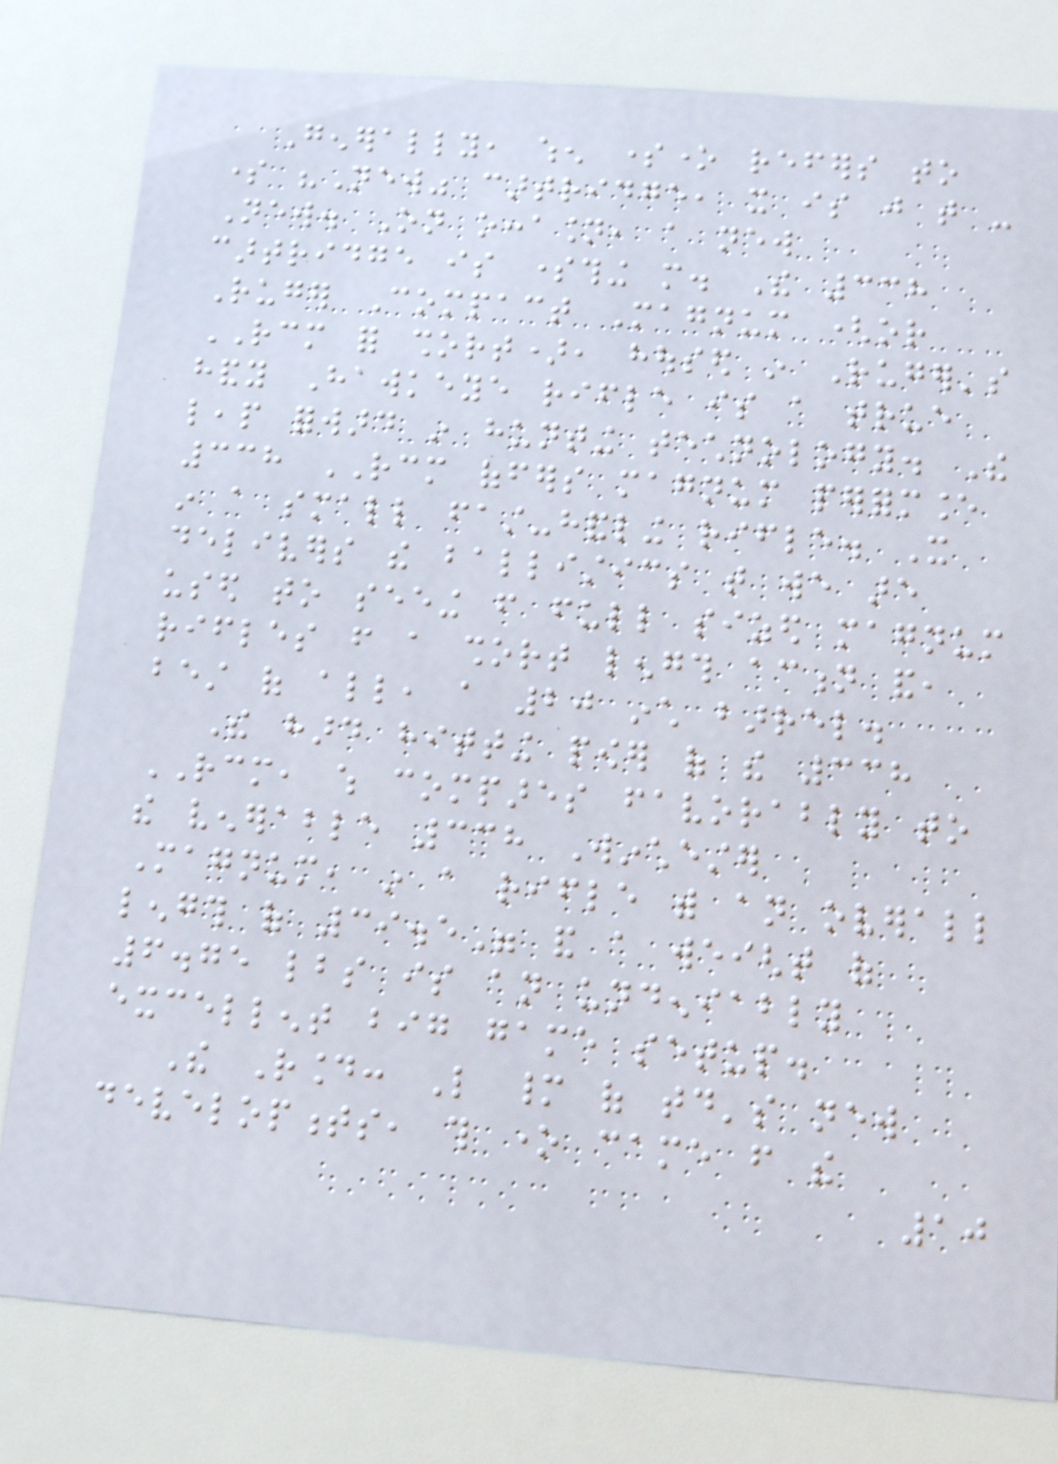Generally, when someone refers to
some "New" cartridge, it is just that -
New. On occasion, a new
cartridge is something more. The 338
Ruger Compact Magnum (or
RCM for short), housed in Ruger's
handy Hawkeye rifle is a true
leap forward in hunting technology. The
338 RCM offers magnum performance
in a small fast-handling rifle. It
delivers the ballistics that we are
used to seeing from full sized magnum
rifles from a short length action and,
best of all, a 20 inch barrel.
The hard hitting power of the 338
RCM, which compares favorably to
the venerable 338 Winchester
Magnum, in a rifle with an overall
length of 39.5" and a weight of
6.75 lbs is an undeniably
excellent big game setup.
The Round: Like many of today's new
developments, this one came from the
10
